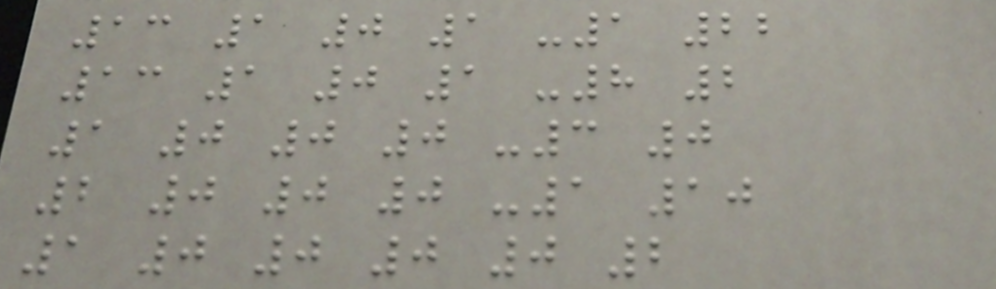13 1 0 1 -1 22
13 1 0 1 -8 2
1 0 0 0 -3 0
2 0 0 0 -1 10
1 0 0 0 0 2
